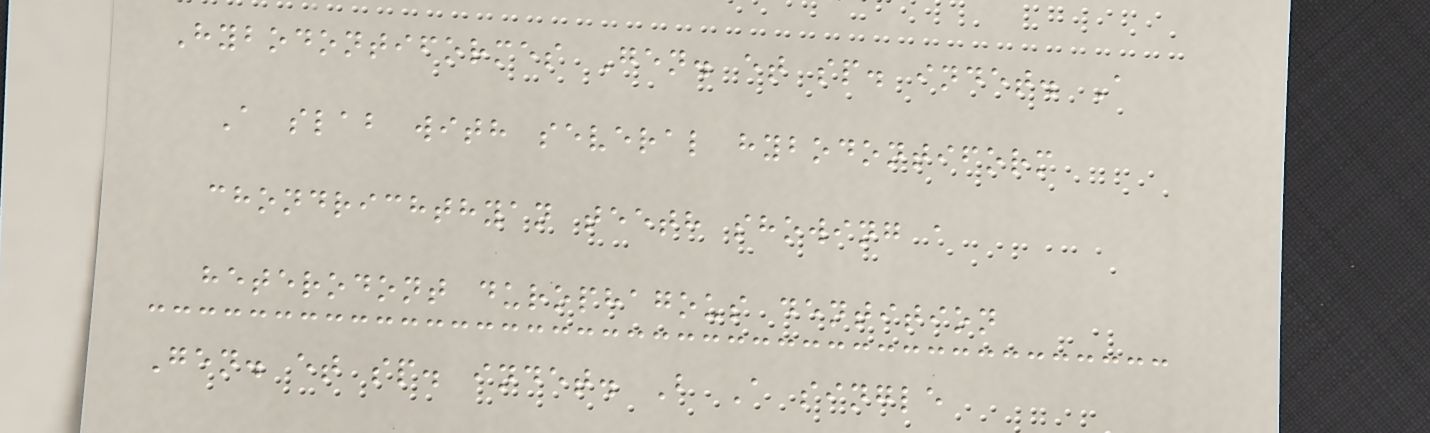Hybodontiformes Gen. et sp. indet. A
A slab with several hybodontiform
chondrichthyan teeth showing a
heterodont durophagous dentition
Gen. et sp. indet. B A single
